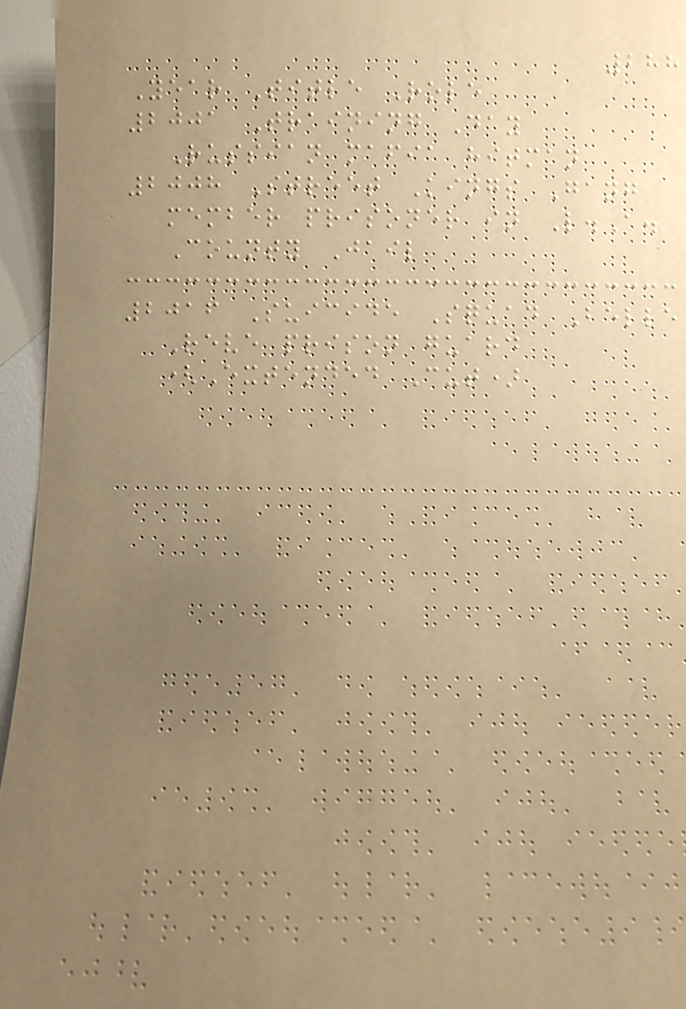288
Year Title Role
2001 Training Day
Russian mafia hitman
2008 Street Kings Gang
member prisoner in L.A.
County Jail
2016 Suicide Squad Belle
Reve prison guard
(Extended Cut)
